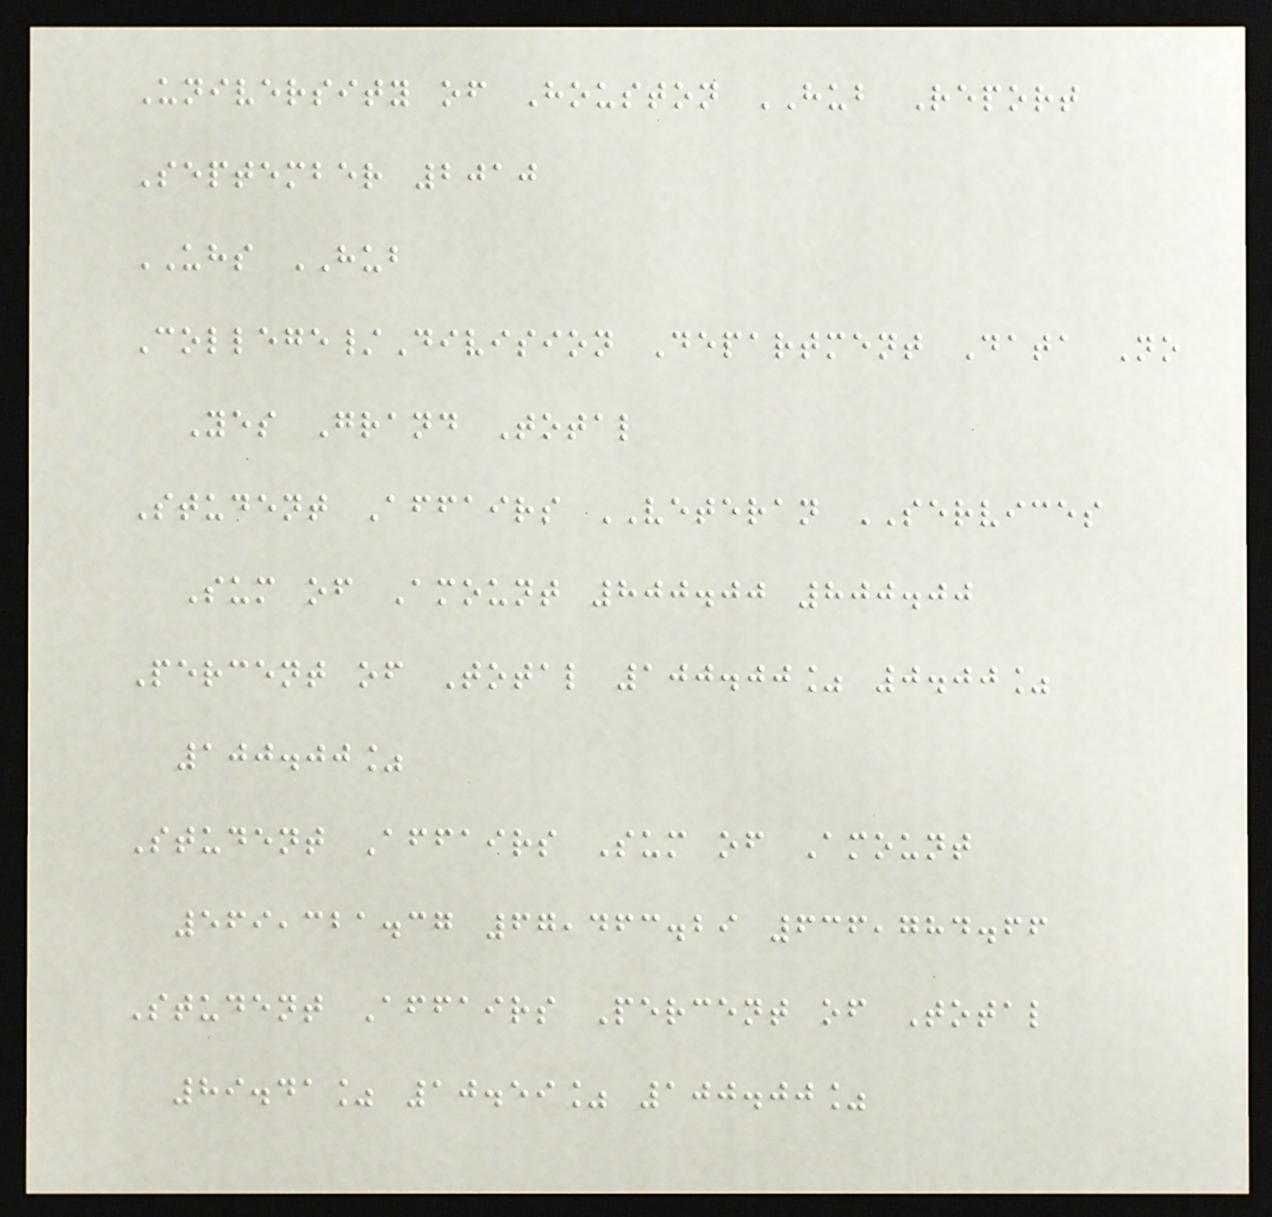University of Houston HUB Report
September 2010
UHS HUB
College/Division Department Data No
Yes Grand Total
Student Affairs VETERAN SERVICES
Sum of Amount 800.00 800.00
Percent of Total 100.00% 0.00%
100.00%
Student Affairs Sum of Amount
569,321.37 67,463.29 636,784.66
Student Affairs Percent of Total
89.41% 10.59% 100.00%
